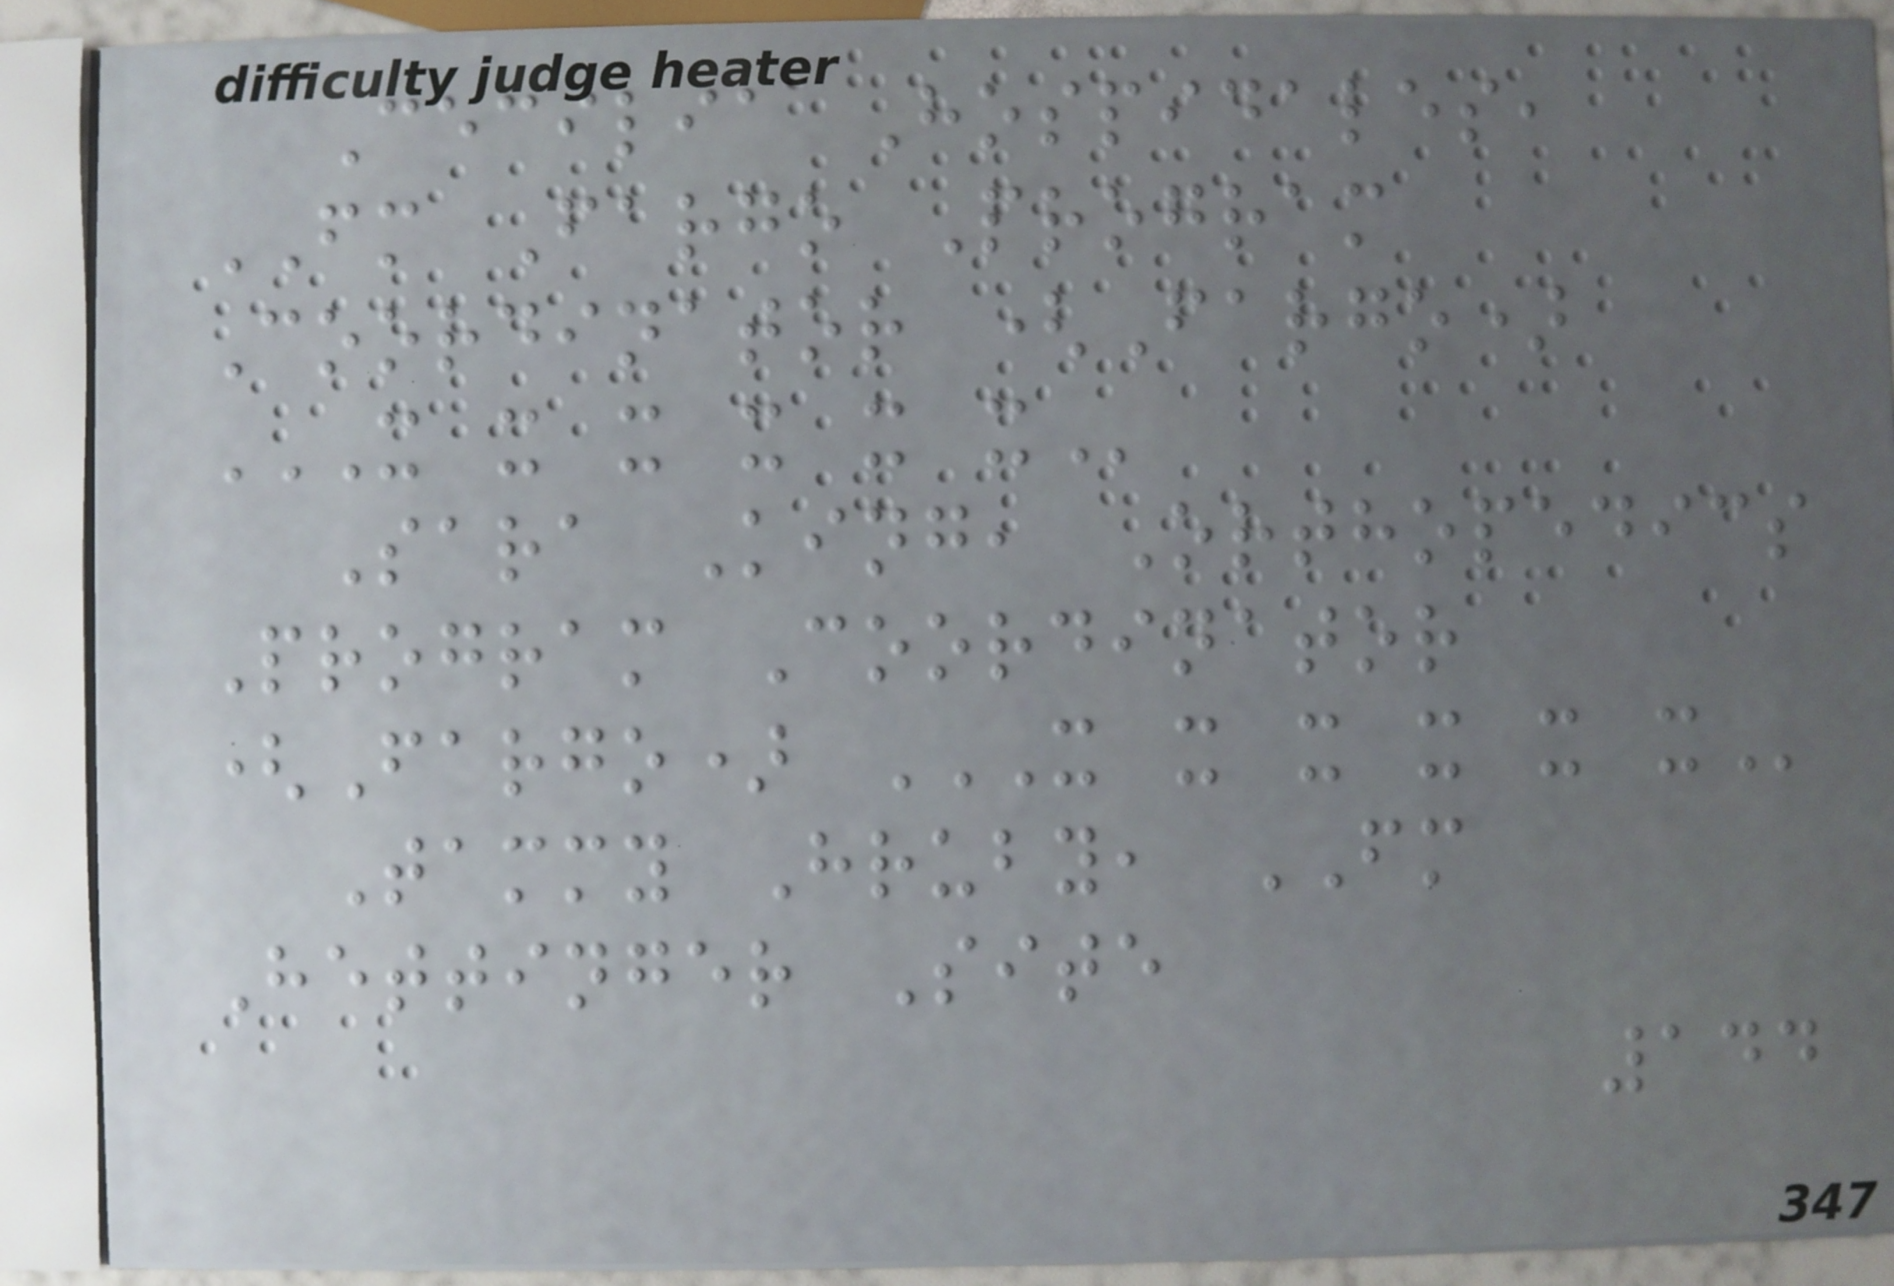Cecilia Hospidales,
FM Fargo Program
Coordinator (Fargo)
X X X X X X
Sara King, Orthopedics
Program Coordinator
(Fargo) X X X X X X
Tammy Hruby, FM
Hettinger Site
144
